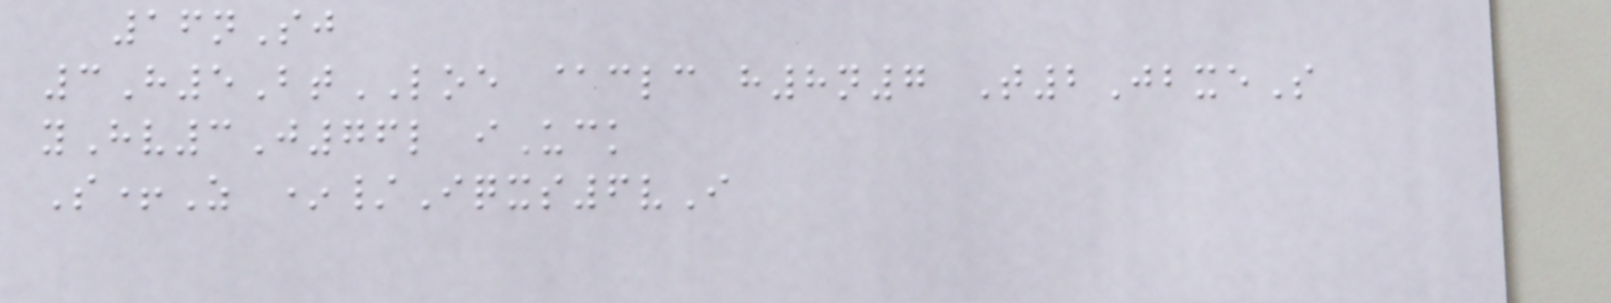16nSj
3H5BtLOE @clc h8n7 T2JbxeS
yHv3J76l iUck
S+Z */Iqxs6vI
